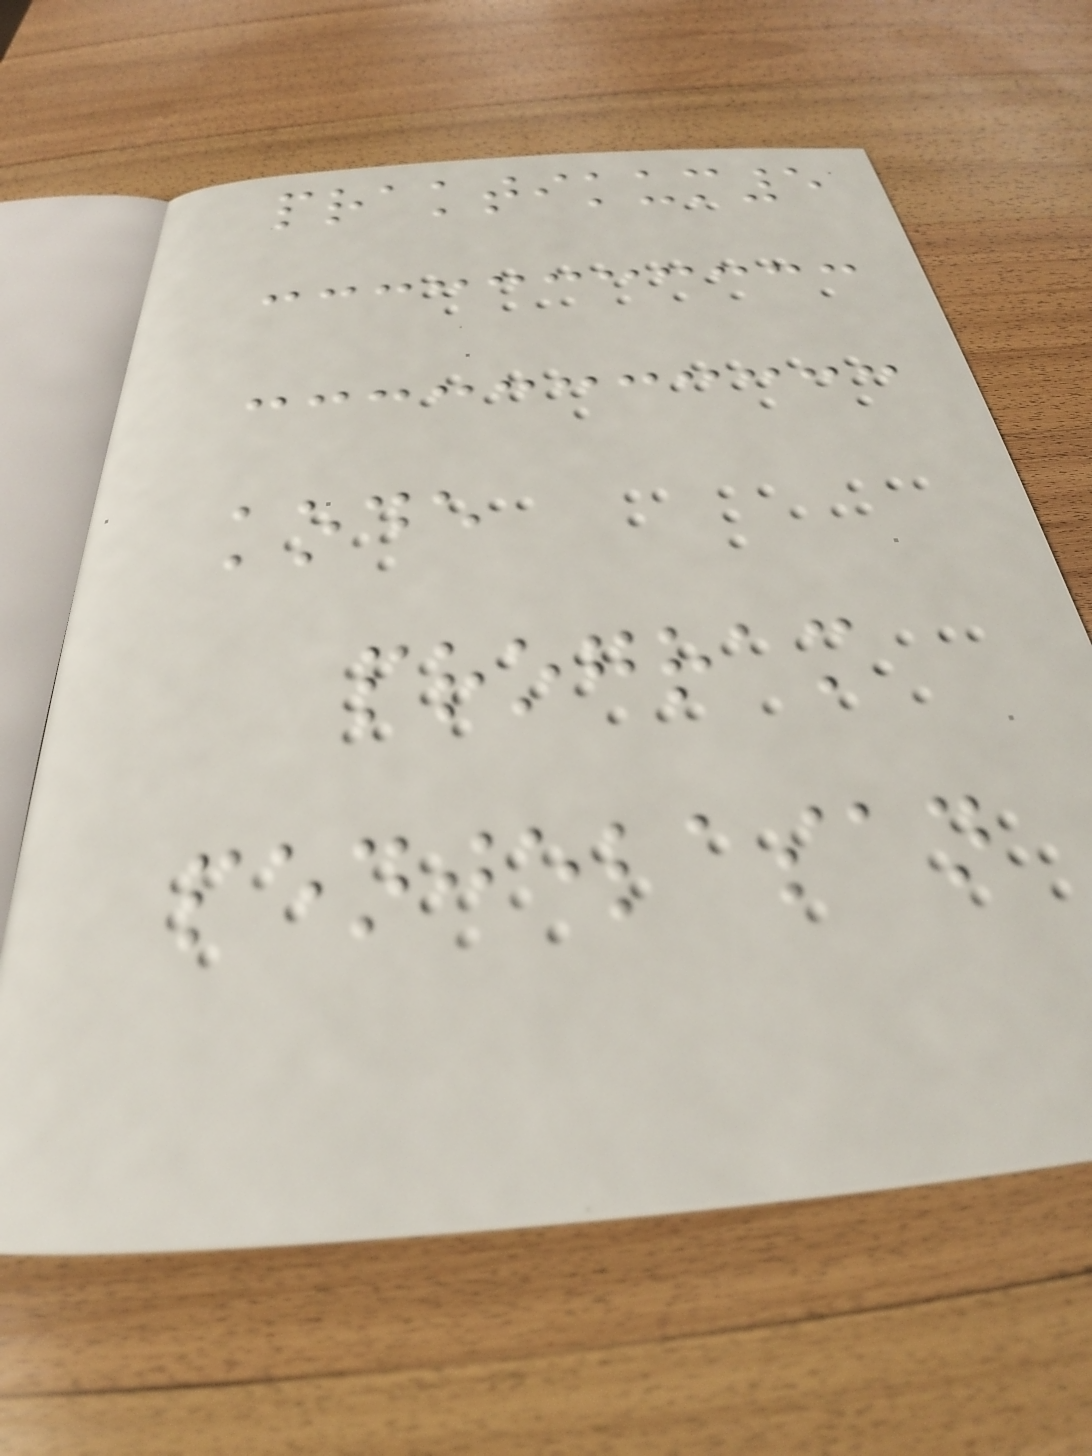praktikum5
kode
program
penjelasan
